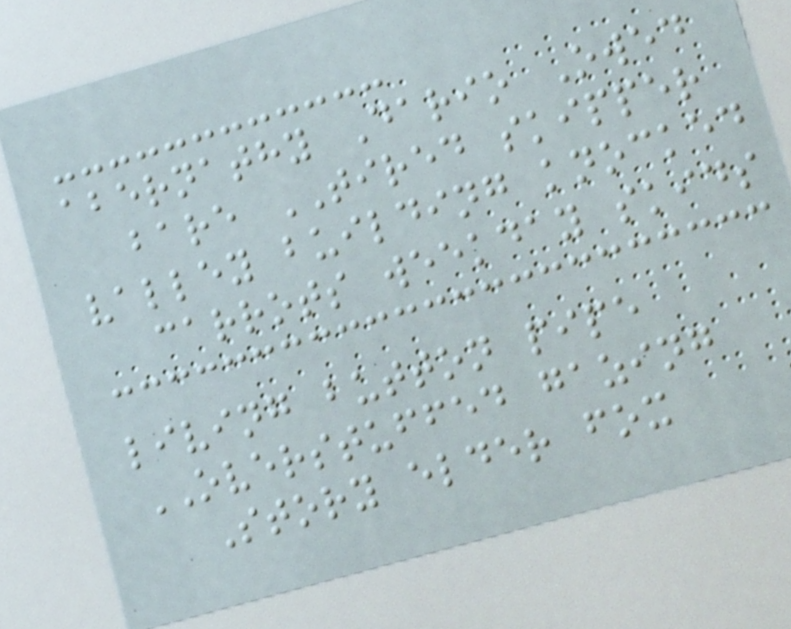abernathy Dario Owed
bare TIRED skipper
valley building knocked
carrots weekday skids
living button pipe
OVERSTUFFED gazing
Story elder fox
